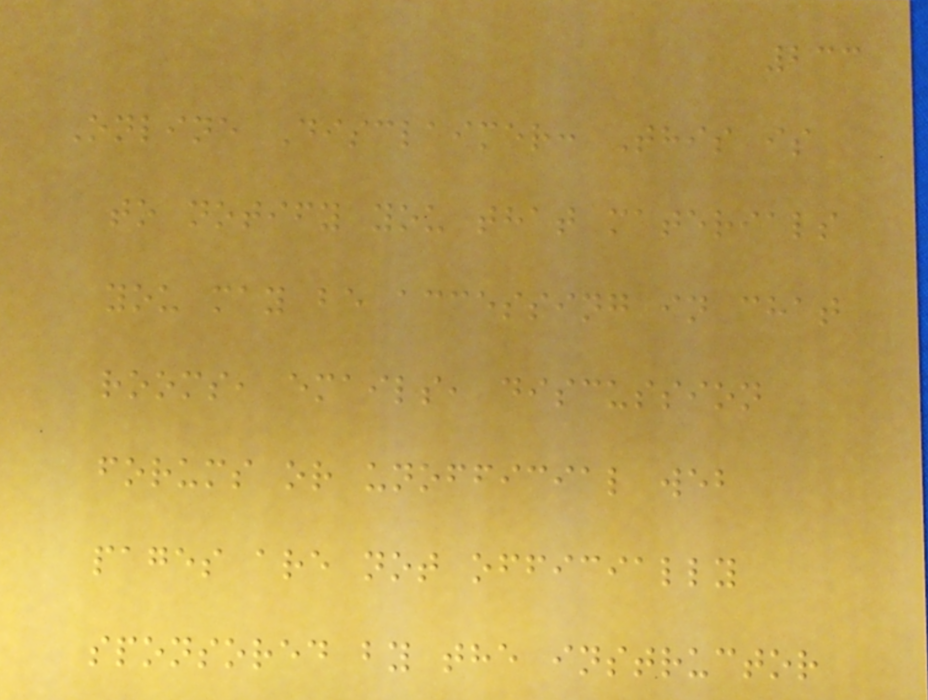233
Online Disclaimer: This is
to notify you that materials
you may be accessing in chat
rooms, emails, discussion
forums or unofficial web
pages are not officially
sponsored by the instructor
